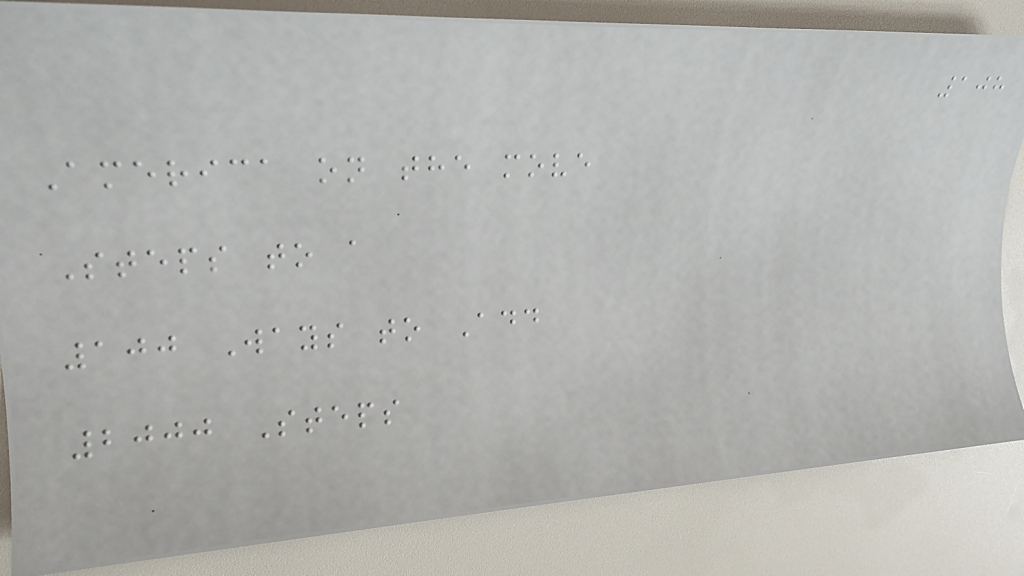108
America on the move
Steps to a
100 Ways to Add
2000 Steps
